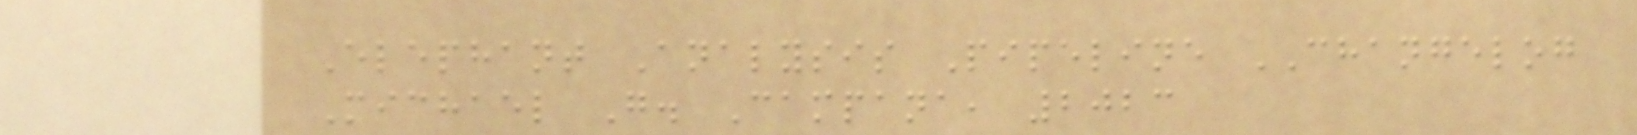Elephant Analysis Pipeline CHANGELOG
Michael G. Campana, 2023
